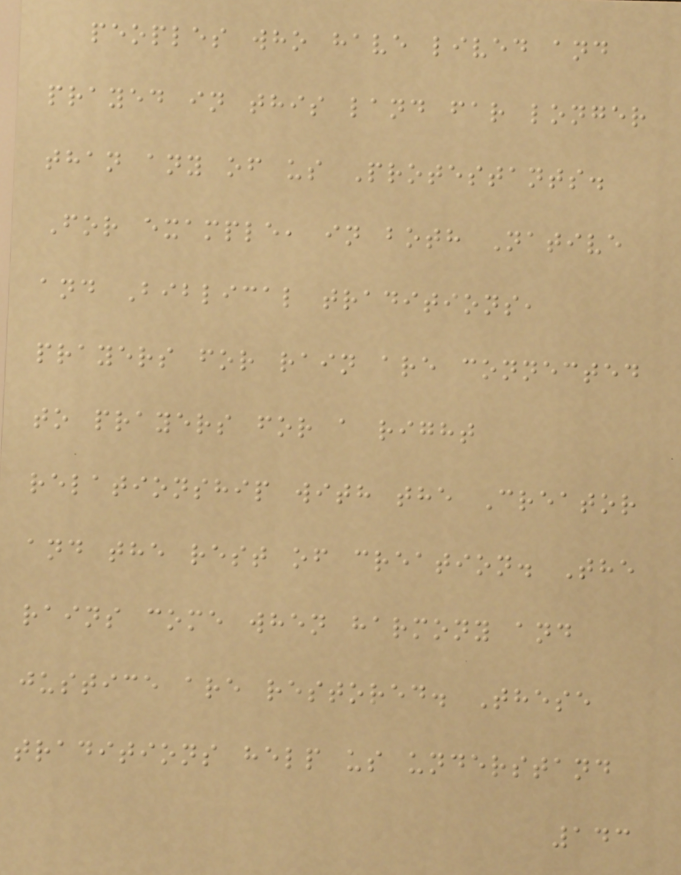peoples who have lived and
prayed in this land far longer
than any of us Protestants.
For example, in both Native
and Biblical traditions,
prayers for rain are connected
to prayers for a right
relationship with the Creator
and the rest of creation. The
rains come when harmony and
justice are restored. These
traditions help us understand
143
